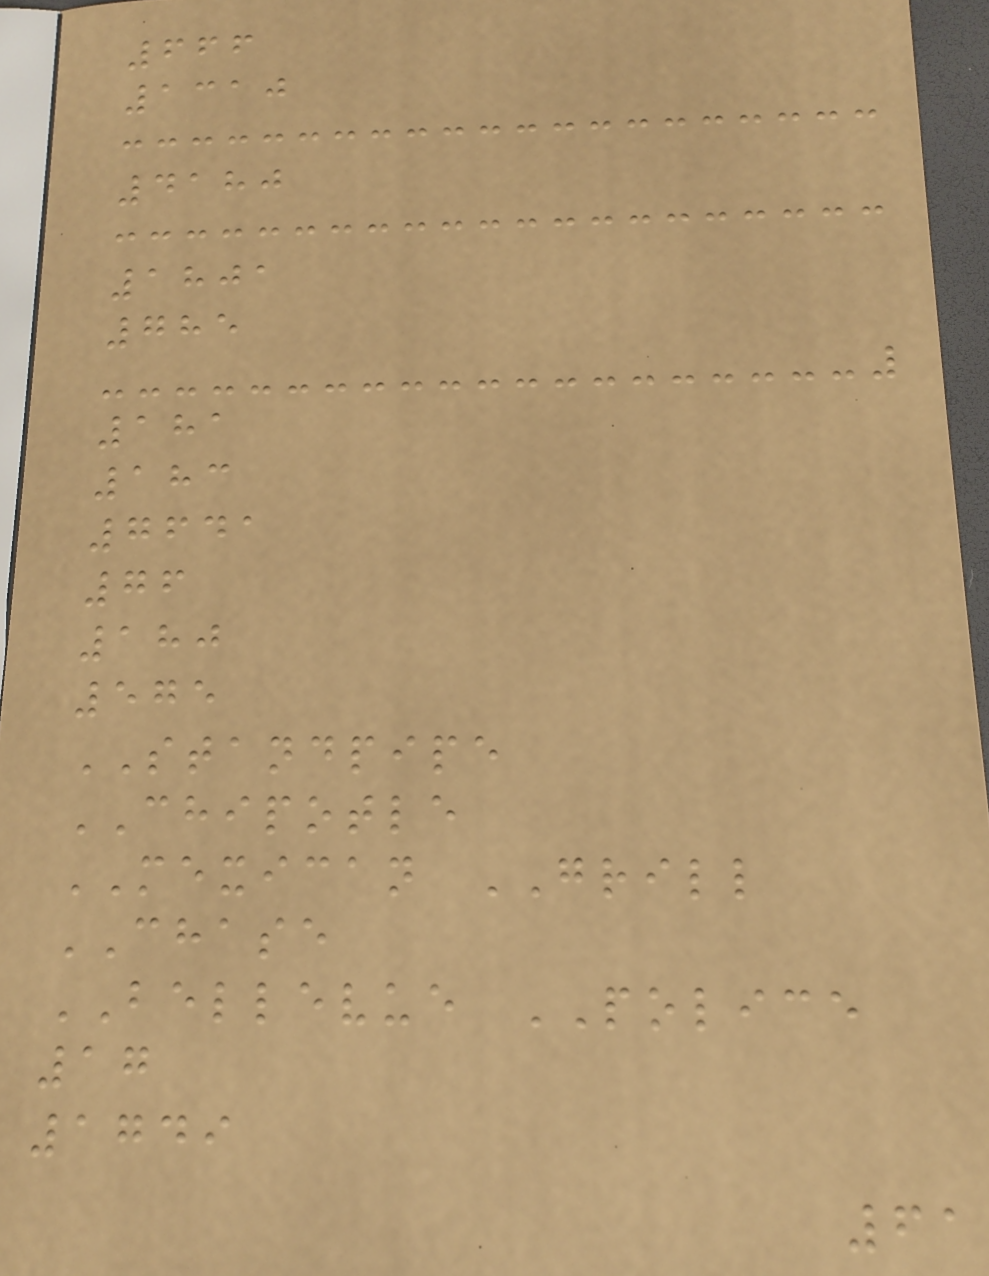666
1310
4180
1801
785
181
183
7641
76
180
575
STANDPIPE
CHIPOTLE
MEXICAN GRILL
CHASE
BELLEVUE POLICE
17
1749
61
